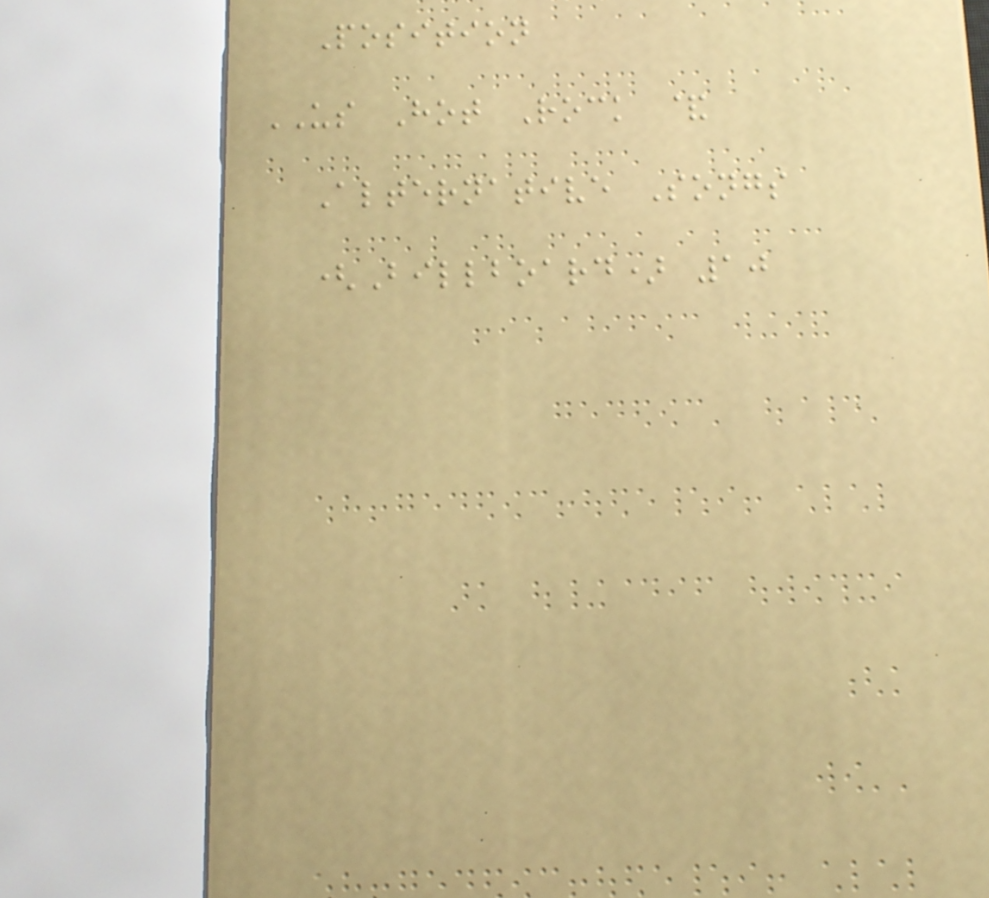Position
US Hot Rock &
Alternative Songs
(Billboard) 10
